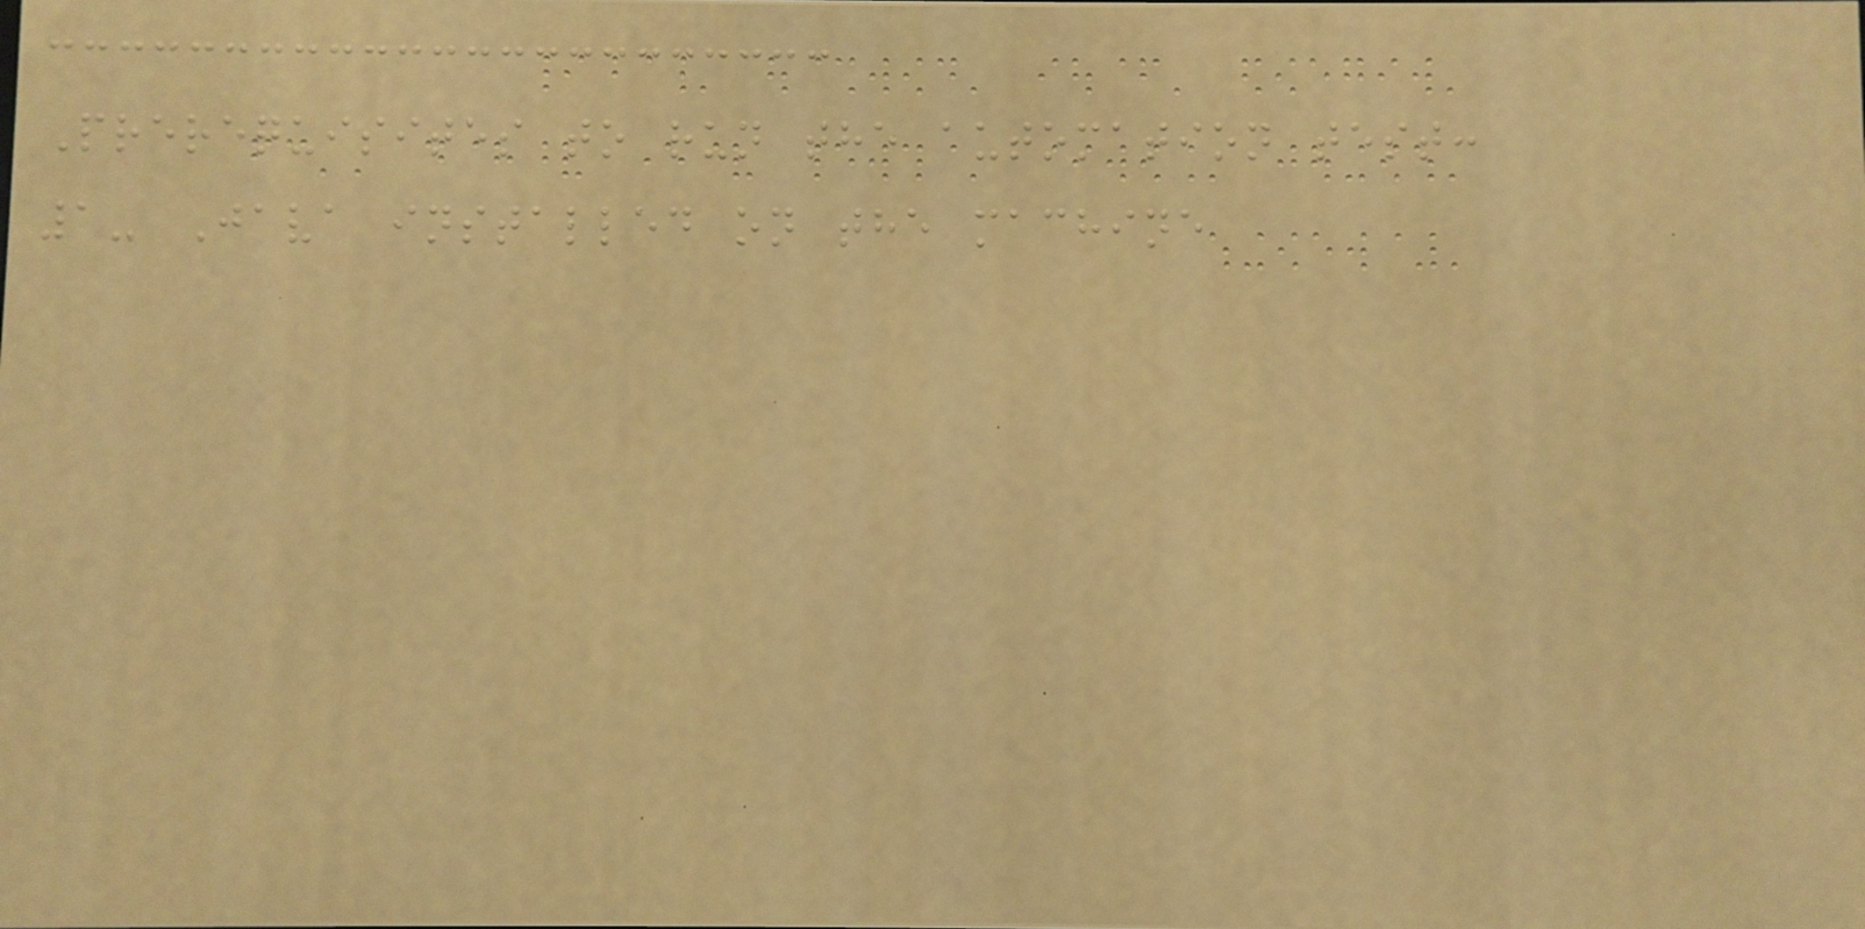Prerequisites to run the automation test:
1- Java installed on the machine
